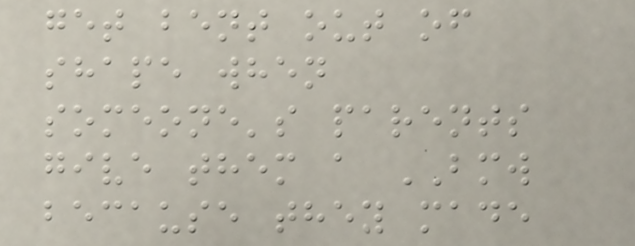get bent out of
shape when
someone's parents
give them a BMW
because they made
